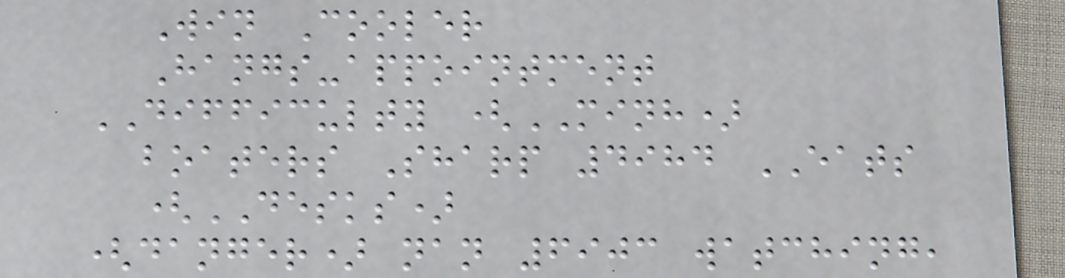Win Cooler
Hangs-appointment
DIFFICULTY (MINH)
boaters Sharp 4984 EATS
(DESKS)
(danger) nan 6903 watching,
